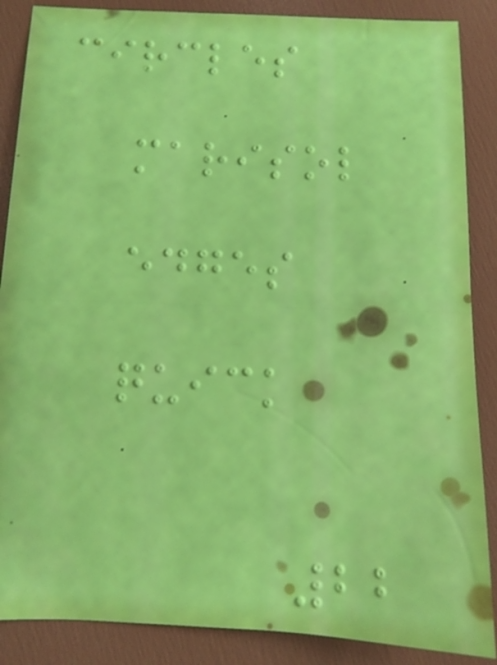circles
marisol
edges
quick
22
